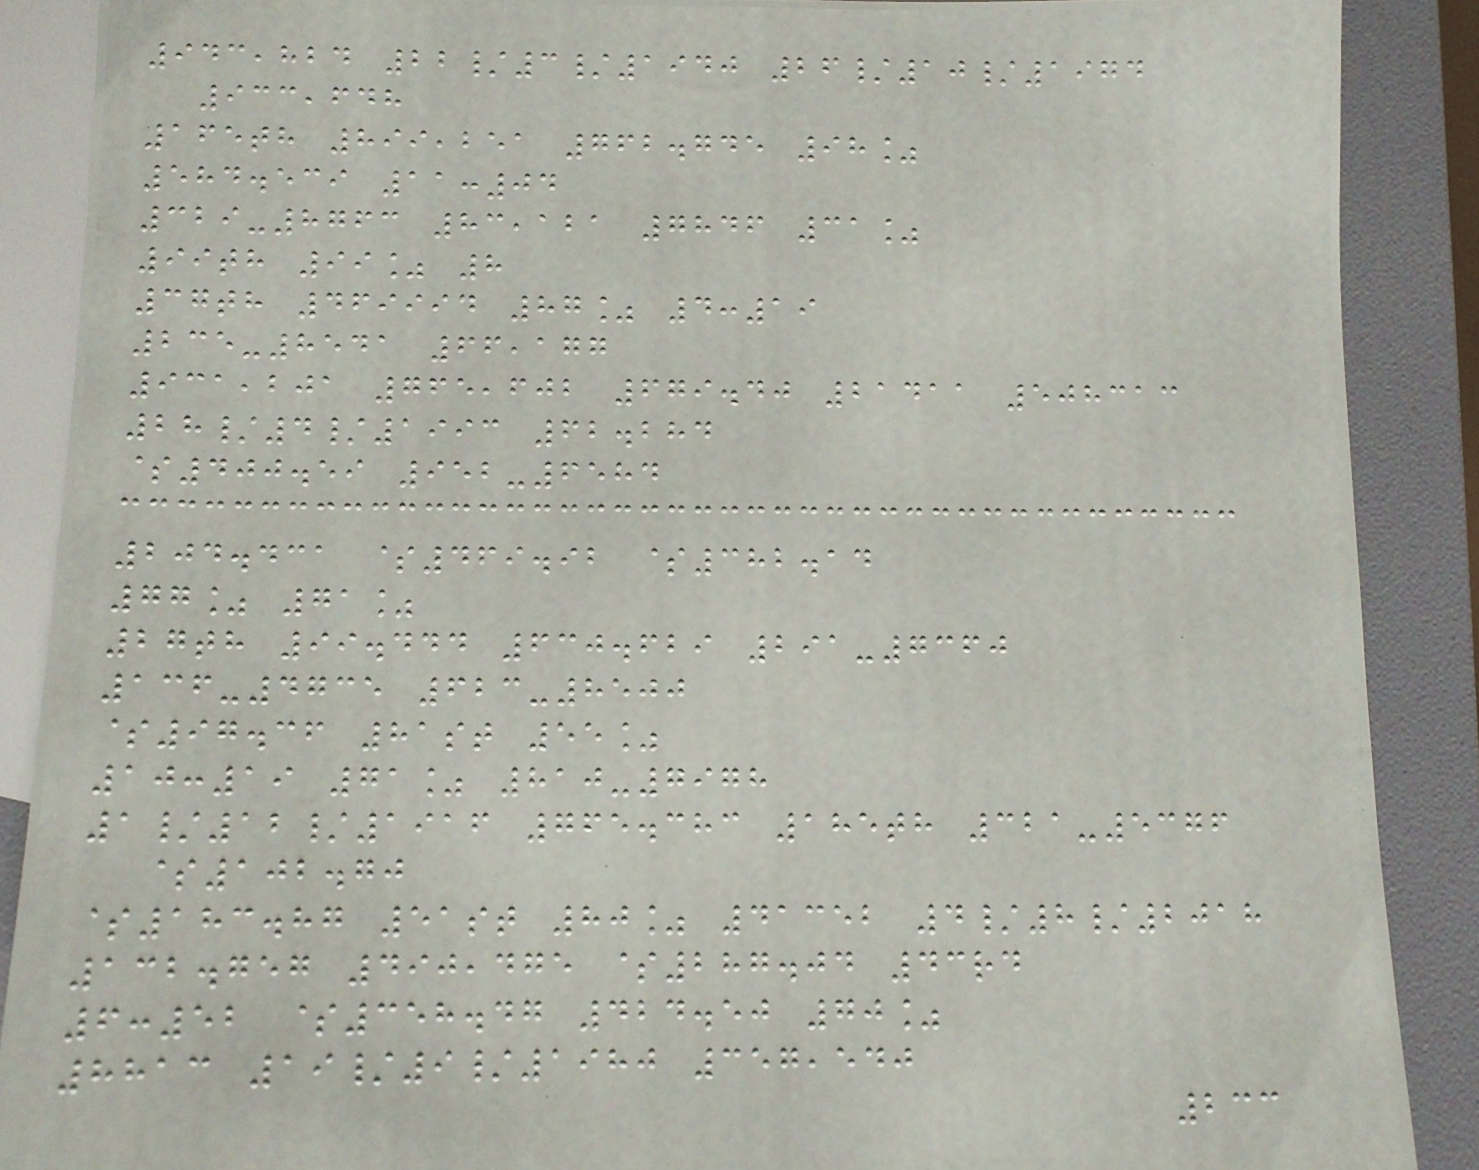943,824 22/3/1940 26/10/1974
933,648
165th 899,251 762.745 98%
584.539 11:04
329-8763 83,121 7846 31%
99th 99% 8
37th 469994 87% 4:19
235-8541 66,177
931,201 765,602 679.40 21411 508313
28/4/1993 62.284
$400.59 952-6584
204.431 $469.92 $382.14
77% 71%
27th 99.444 630.629 291-7360
136-4735 623-8500
$97.36 81st 55%
10:19 71% 810-7978
1/12/1916 765.383 185th 321-5376
$102.70
$183.87 51st 80% 41352 4/8/2018
132.757 490,475 $287.04 43rd
6:52 $358.47 424.50 70%
8813 19/9/1980 357,540
233
